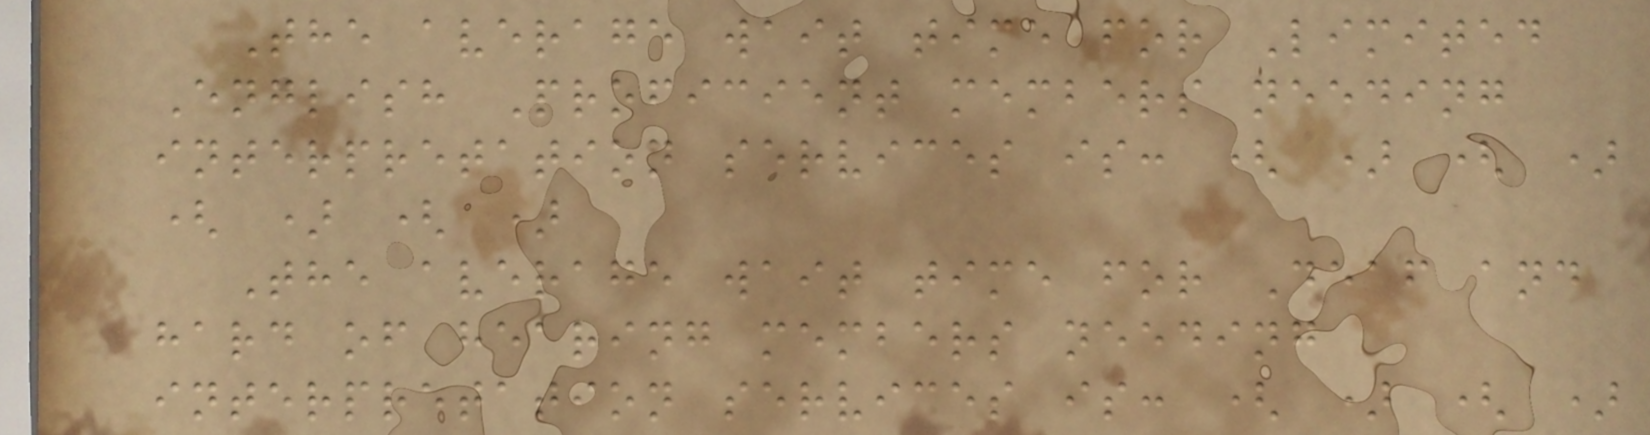The average wait time for Limited
English Proficient members needing
interpretation services is: ( ) ( )
( ) ( )
The average wait time for Deaf and
hard of hearing members needing
interpretation services is: ( ) ( )
